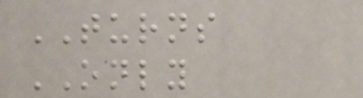TURNS
ONLY
